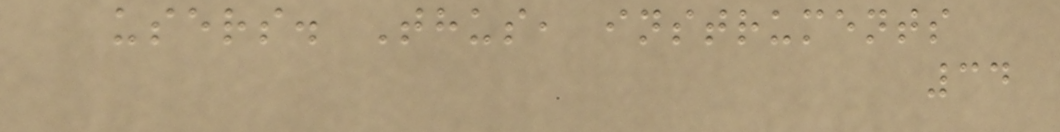users. Thus, instruments
34
